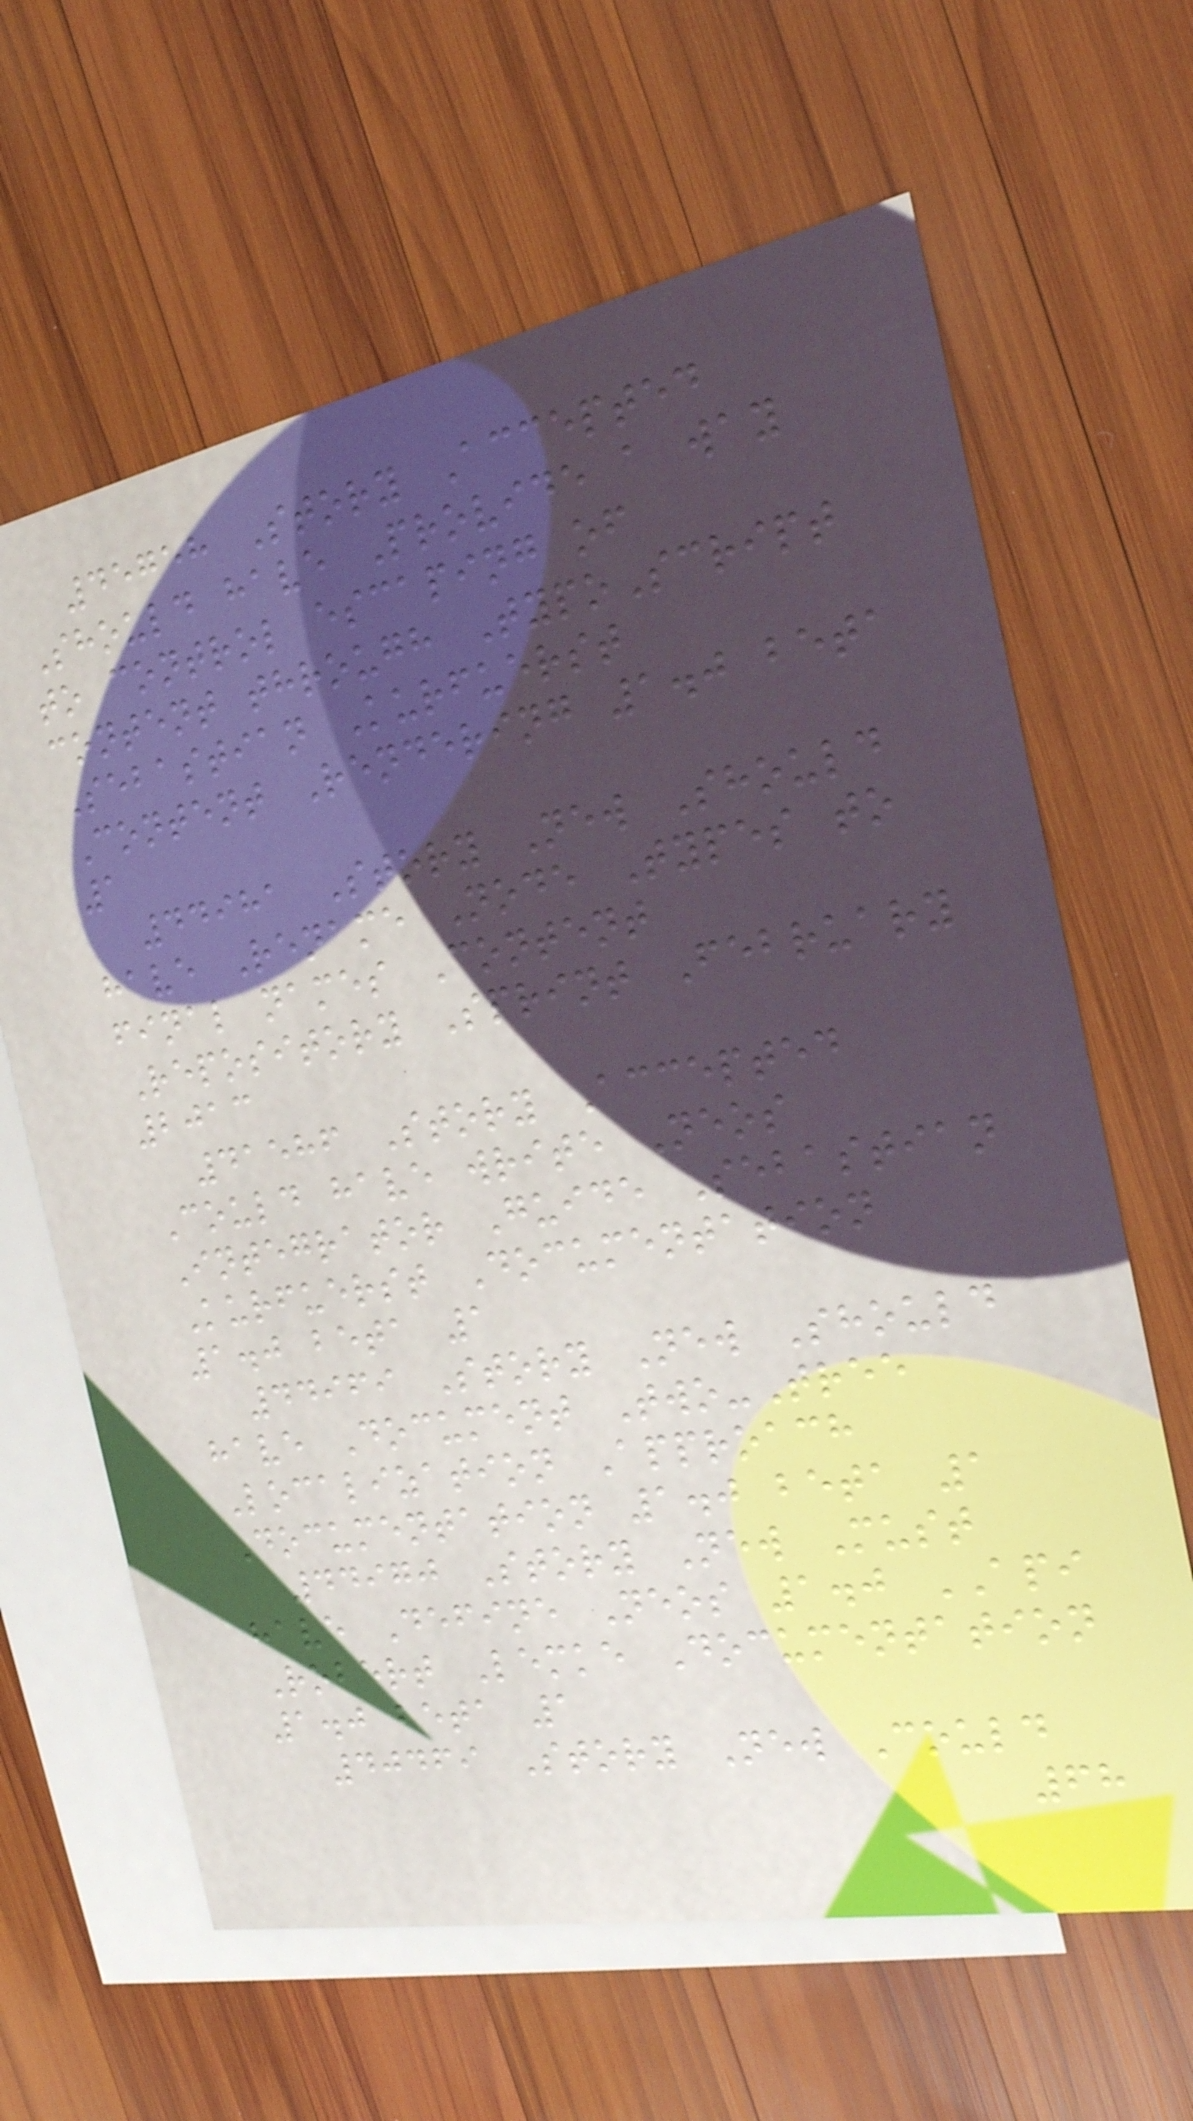45758 Story Accepted
Should have Provide a way
to control escaping of
content through TypoScript
Sebastian Kurfuerst
Content Rendering 1.0 beta
1
44981 Story New Should
have Rename Node Types to
final names Content
Repository Sprint February
2013
41586 Story Accepted
Could have write Neos
Integrator Guide Sebastian
Kurfuerst Documentation
1.0 beta 1
44969 Story New Should
have Document Two-Tree
Localization Approach
Documentation 1.0 beta 1
44970 Story New Must
have Define Neos 1.0 API
Robert Lemke Documentation
1.0 beta 1
40469 Story New Could
68
